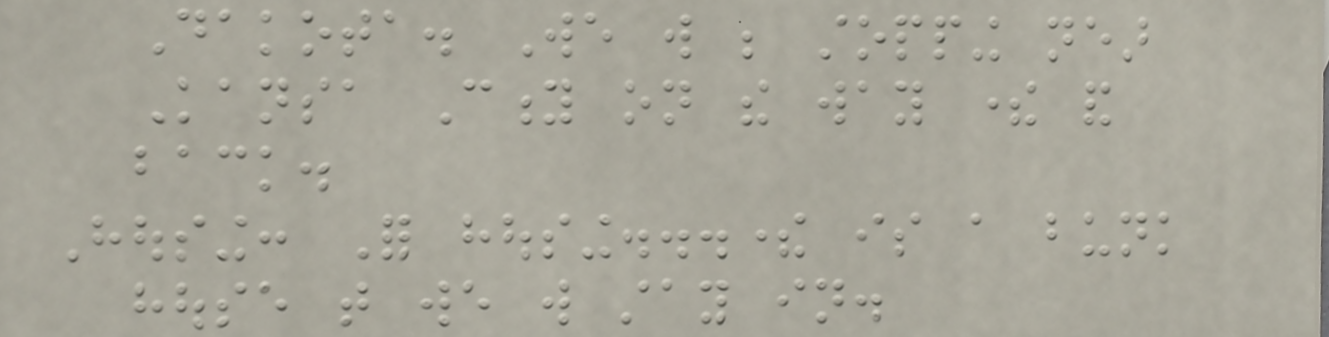Dakota. We will be stopping near
Kansa City on the way there and
back.
Housing: For housing...there is a bunk
house that we will stay in.
